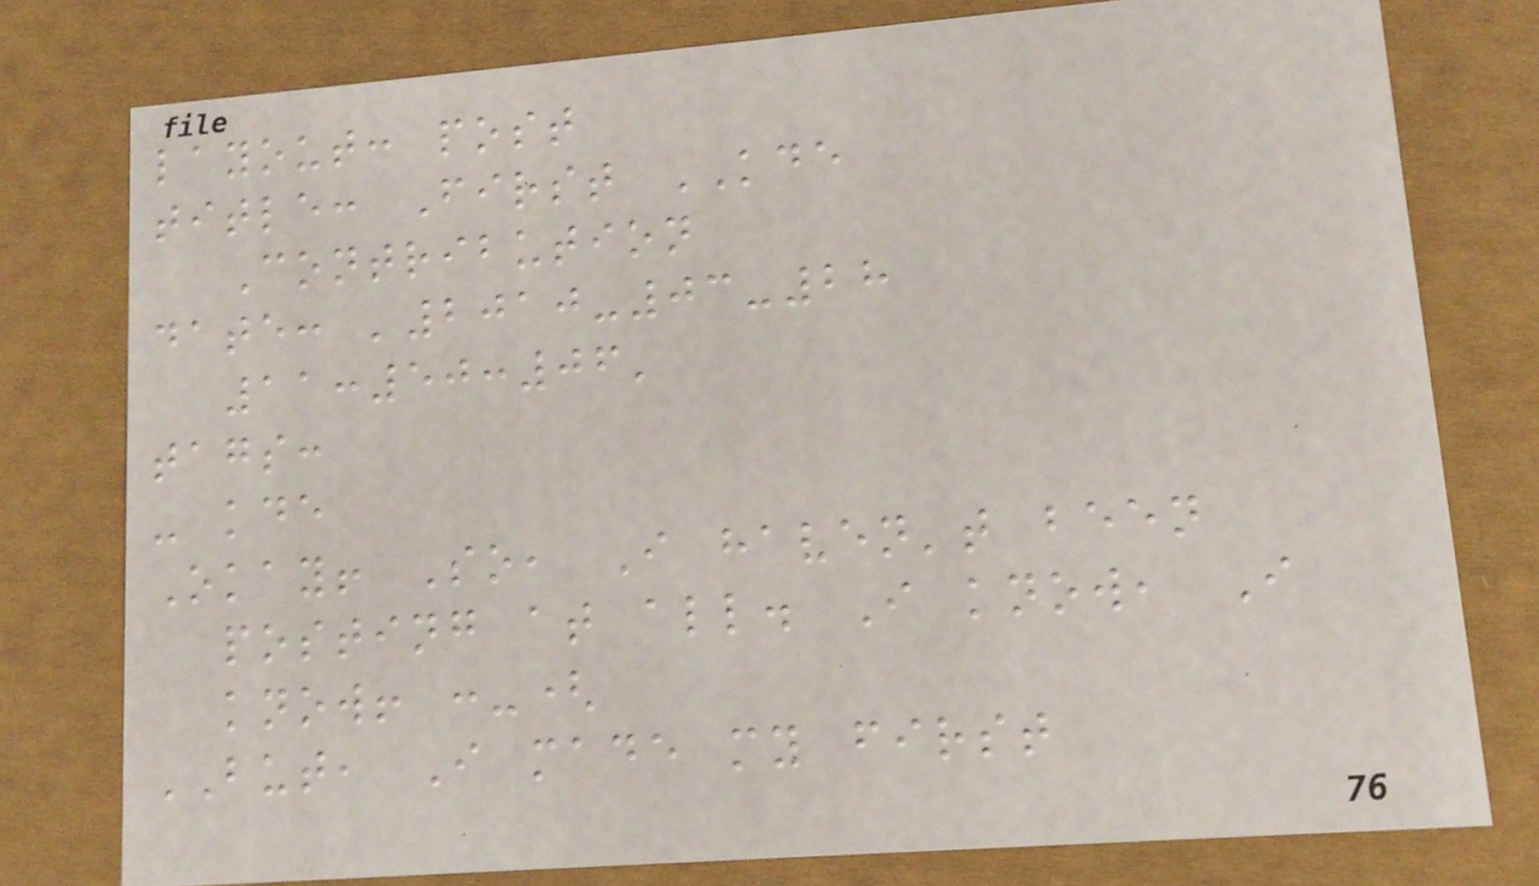layout: post
title: First KDE
Contribution
date: '2010-03-28
11:50:06'
tags:
- kde
Okay! So, I haven't been
posting at all. I know, I
know! :-(
BUT, I made my first
